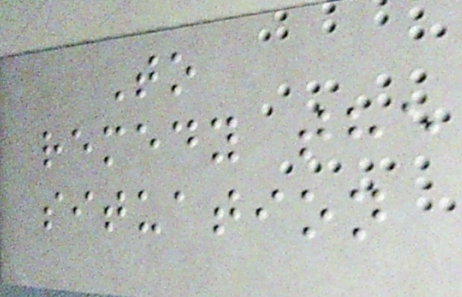To
remedy the
situation
